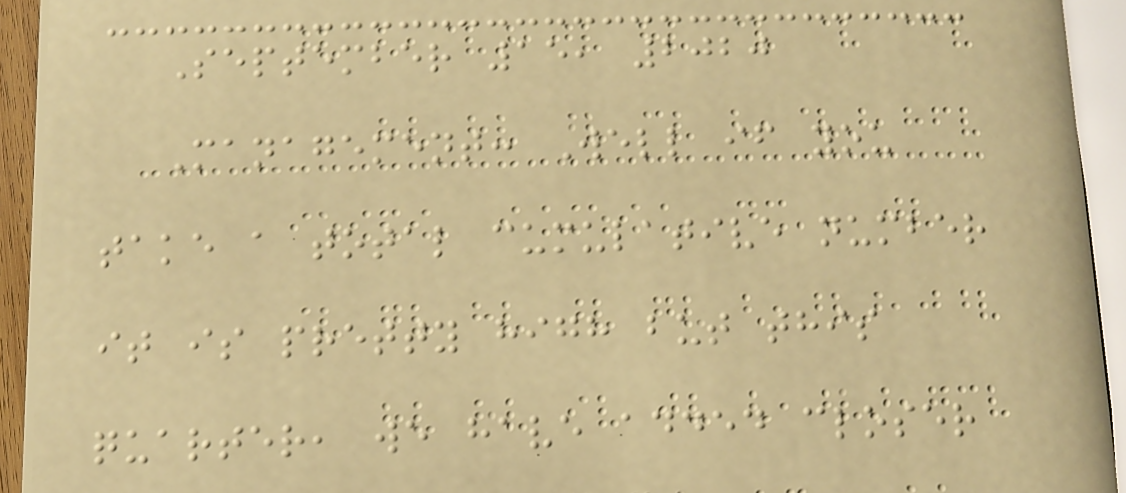September 15, 2020
Management: Well if you
take a total cumulative number
it is pretty high but this
quarter, we have added closer
